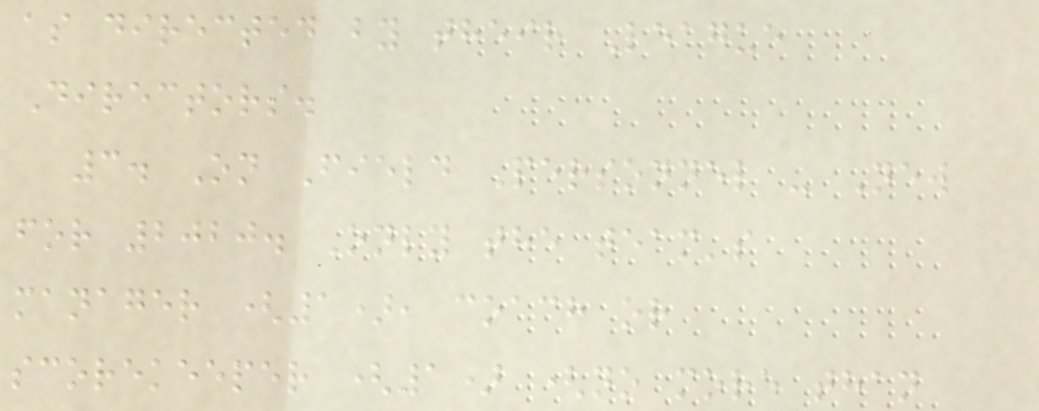as directed by their League
Directors.
3. On Field Personnel - New
for 2020. Only the team's
manager (1), coach or
scorekeeper (1) (no more than
